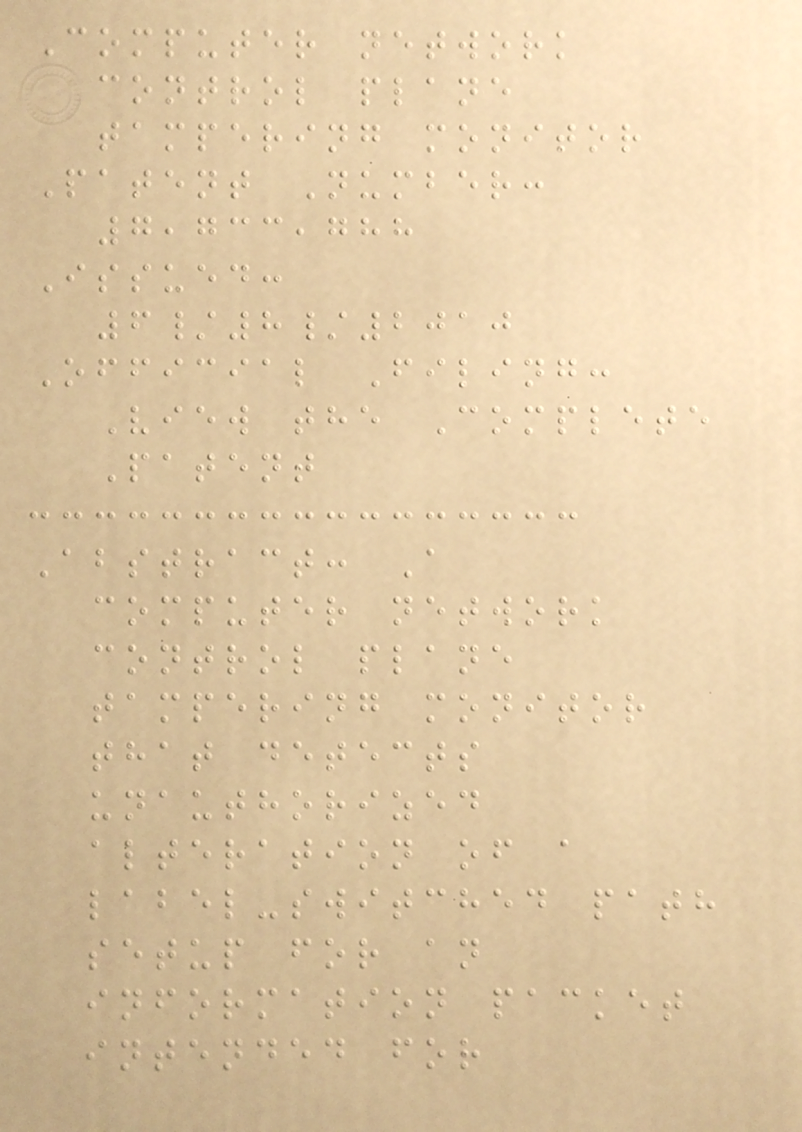Computer network
control plane
tampering monitor
Patent Number:
7,733,788
Issued:
6/8/2010
Official Filing:
View the Complete
Patent
Abstract: A
computer network
control plane
tampering monitor
that detects
unauthorized
alteration of a
label-switched path
setup for an
information packet
intended for
